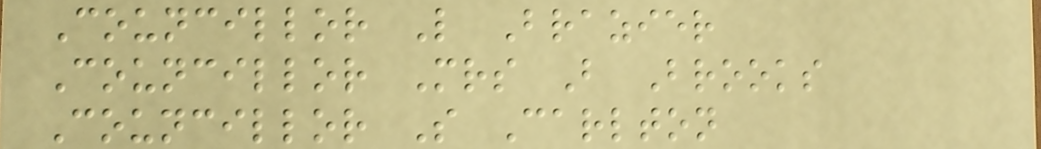Councillor L Brazier
Councillor Mrs B Brooks
Councillor S Carlton
